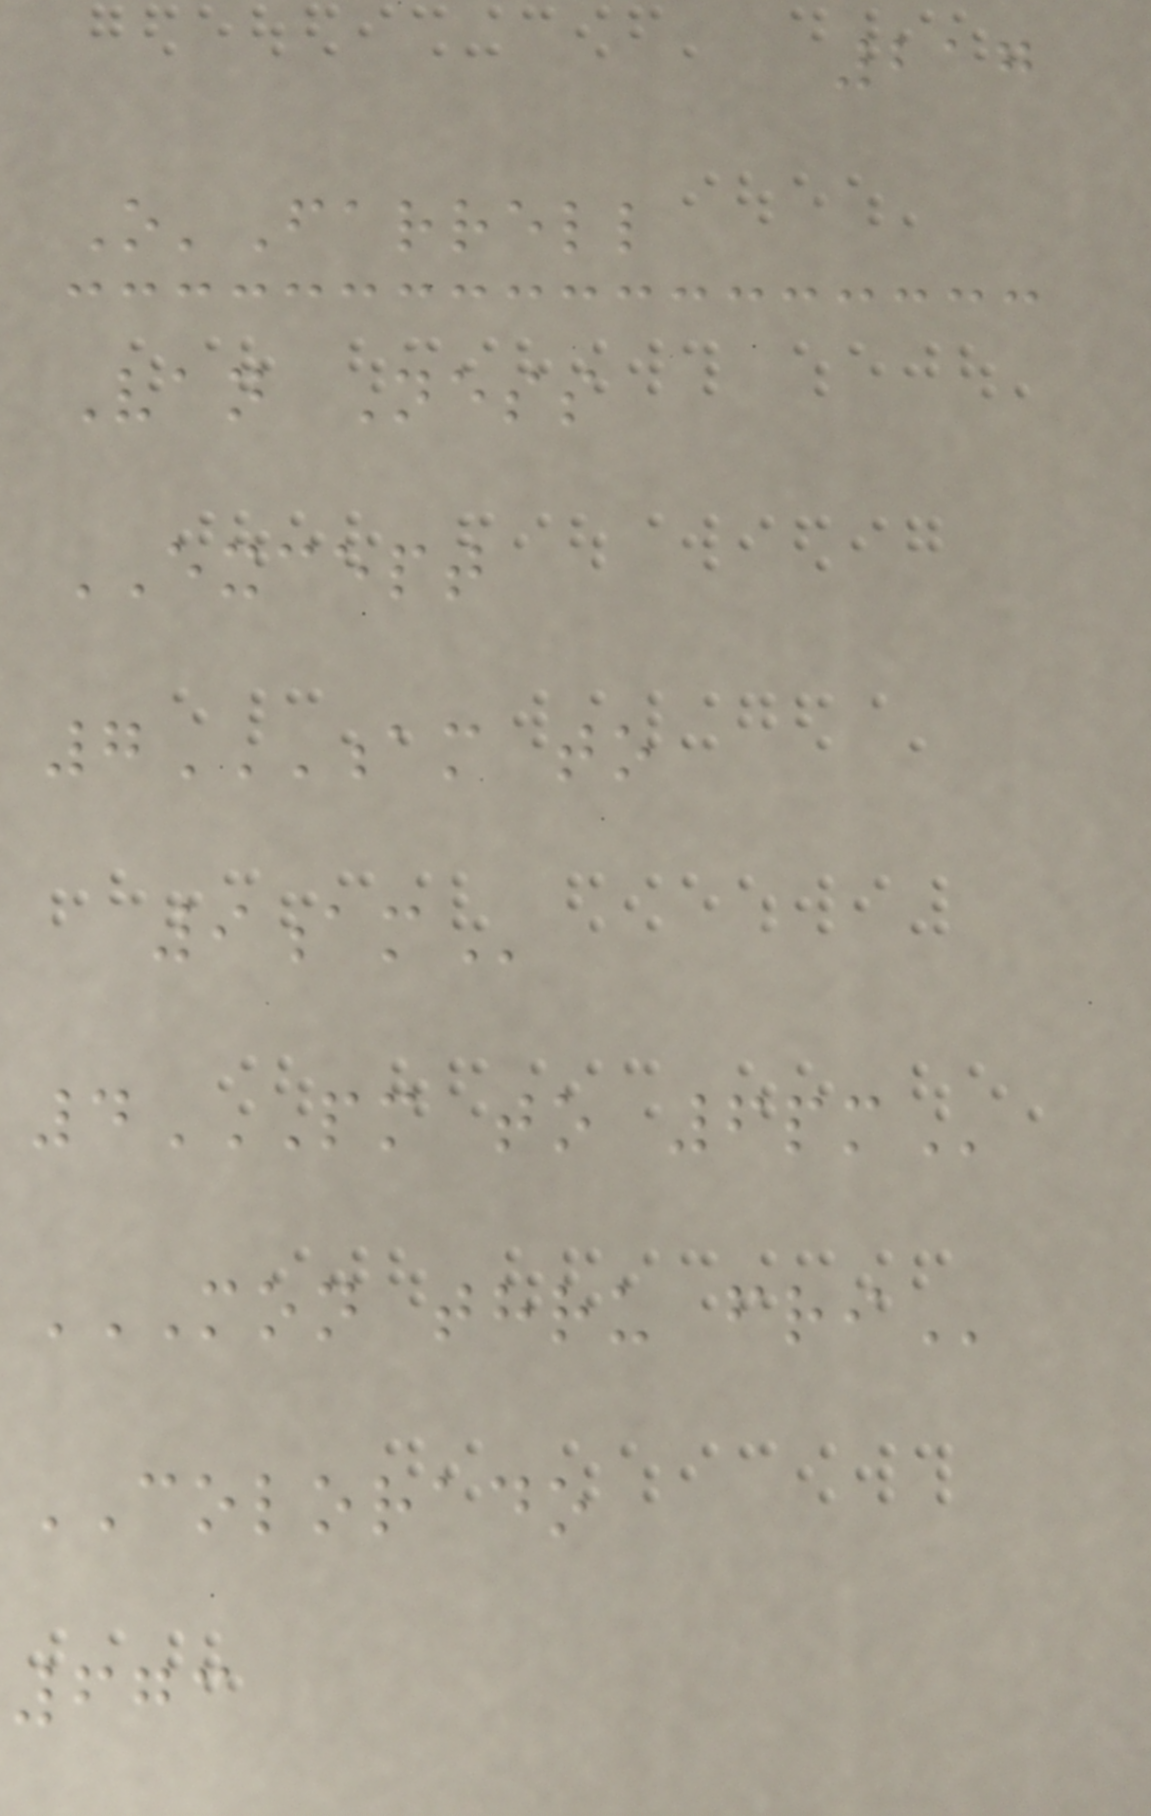217
O'Farrell
Van Ness
EXCEPT
7AM TO
9AM
4PM TO 6PM
MON THRU FRI
COLORADO
673
